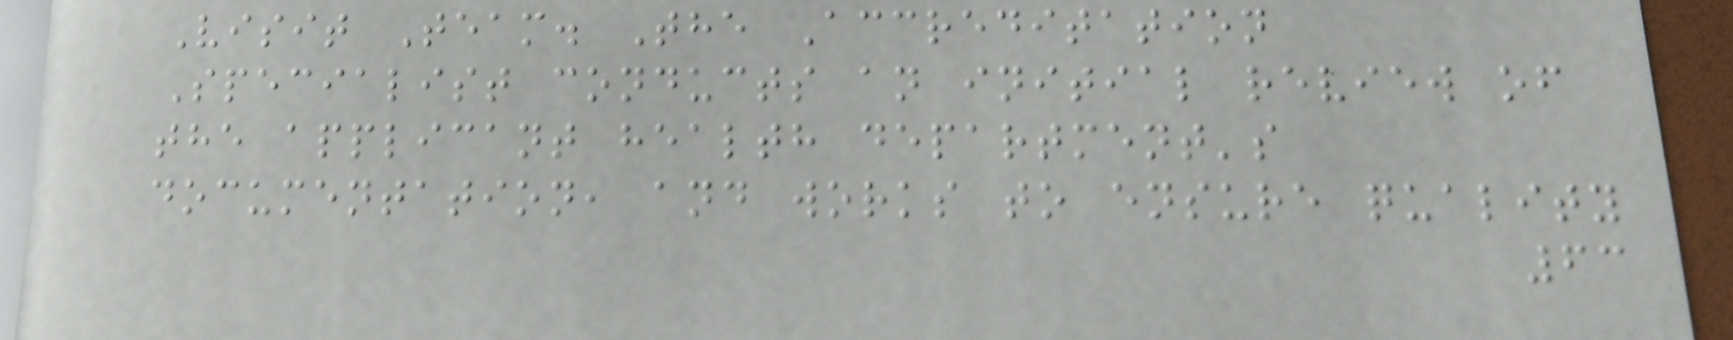Visit Team. The Accreditation
Specialist conducts an initial review of
the applicant health department's
documentation, and works to ensure quality
63
